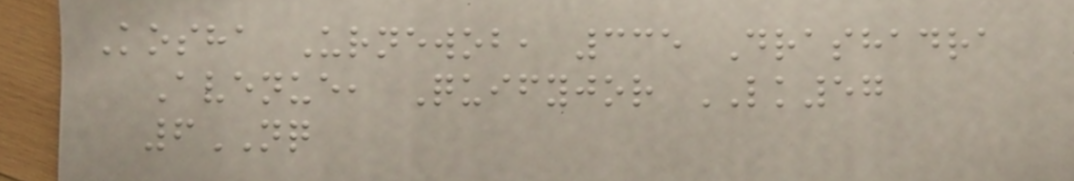Kosha Urnewob, 335 Drashadra
Avenue, Quifyjor LK57
6NQ
